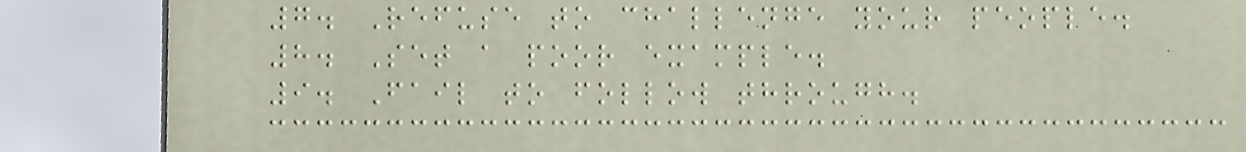7. Refuse to challenge your people.
8. Set a poor example.
9. Fail to follow through.
